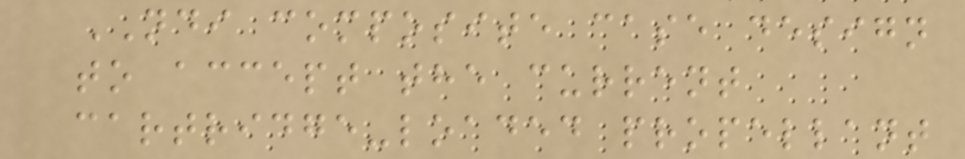NDI composite case design
to accept the current
cartridge-loaded propellant
